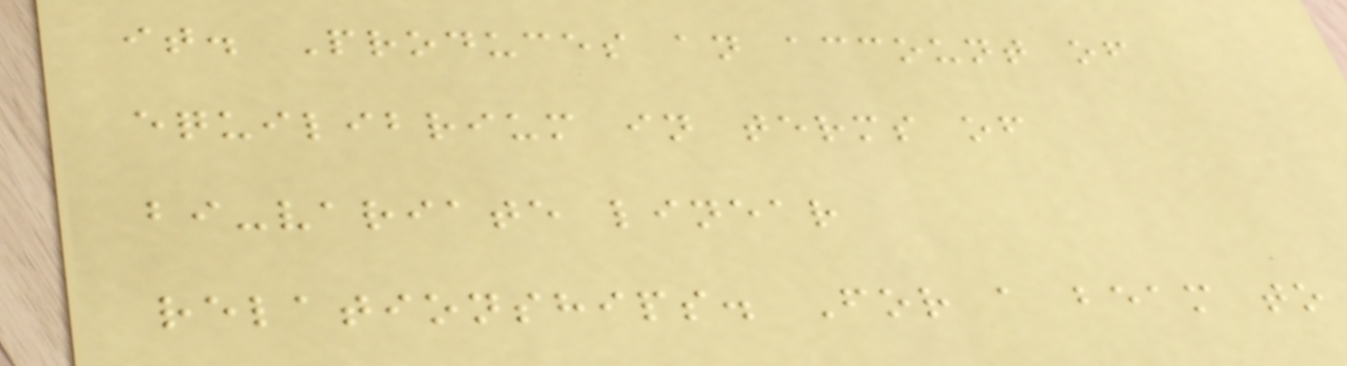it. Produces an account of
equilibrium in terms of
bi-variate linear
relationships. For a beam to
